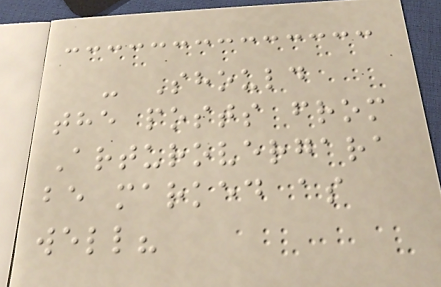- Should
the posts from
Arturovergara
be marked as
well?
